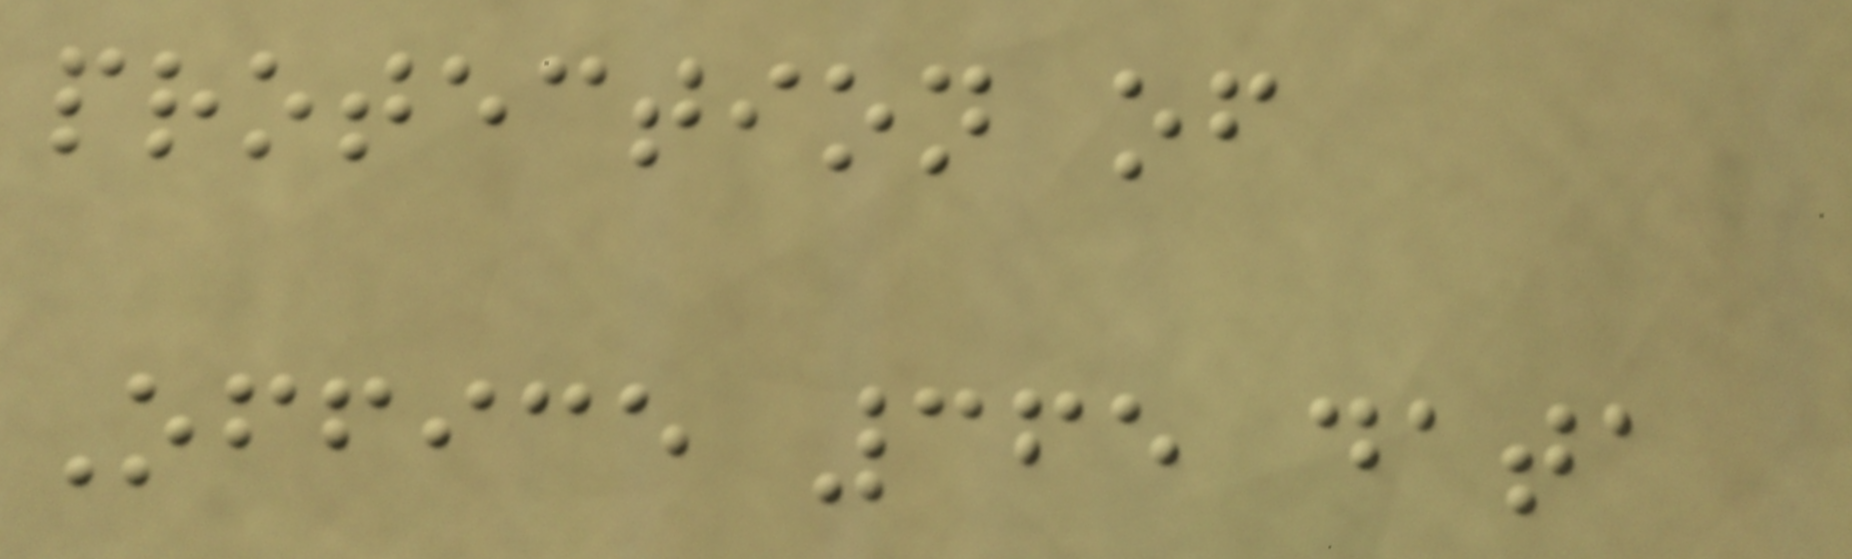protection of
Office 365 data
